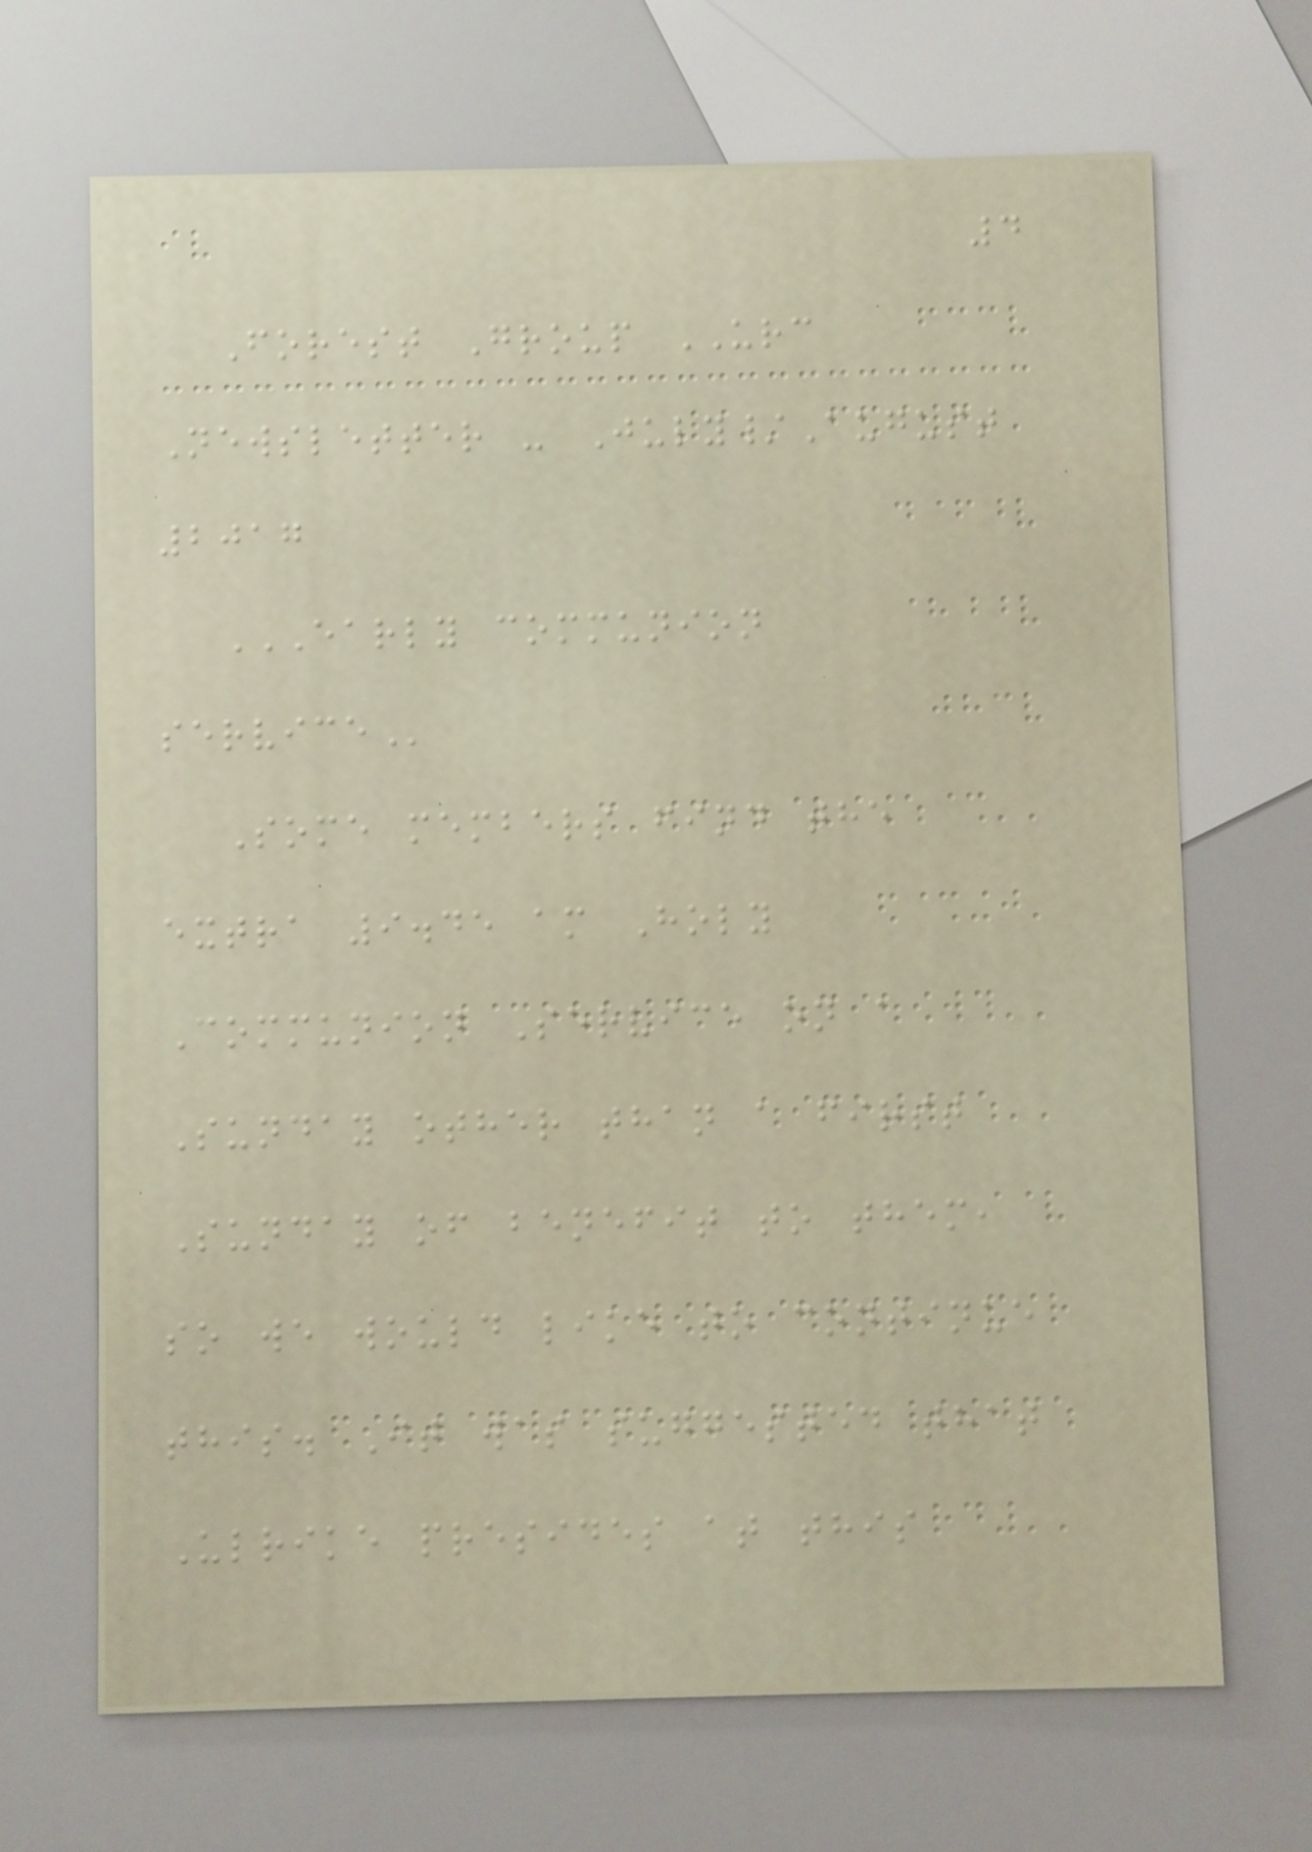4
Forest Group URC
Newsletter - July/August
2017
EARLY COMMUNION
SERVICE
Some members find the
extra 9.45 am Holy
Communion Service on a
Sunday other than a first
Sunday of benefit to them,
so we would like to continue
this. It was suggested that
Ulrike presides at this
